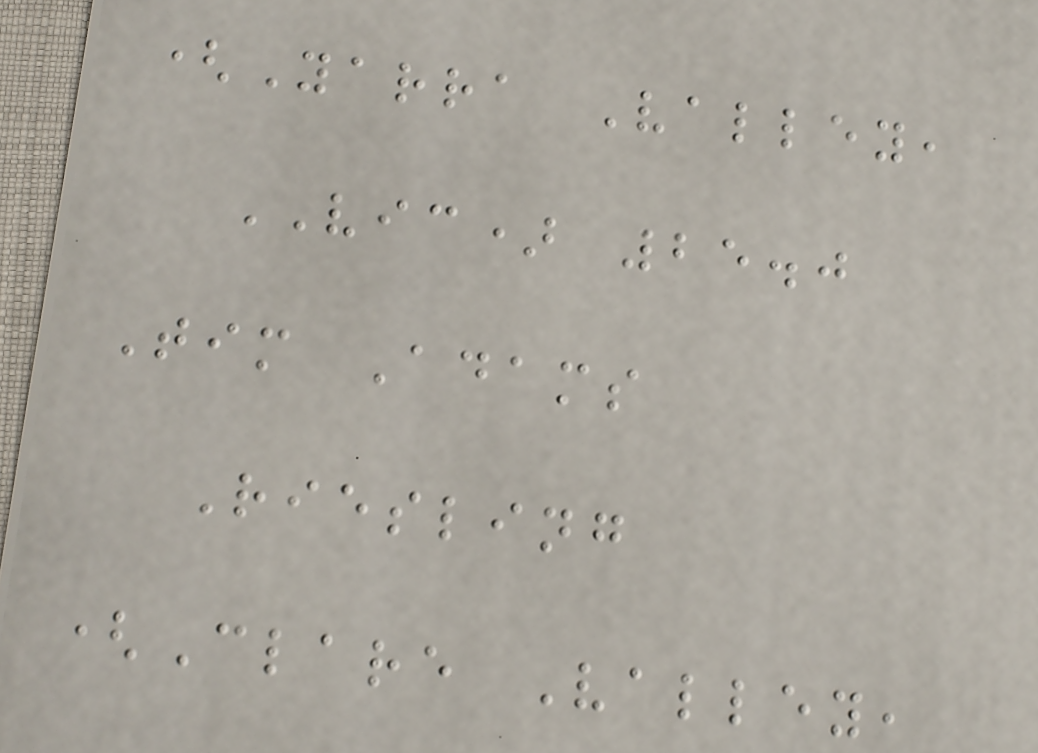(Yarra Valley,
VIC) 25.0
Tim Adams
Riesling
(Clare Valley,
